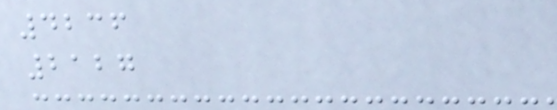4236
2127
